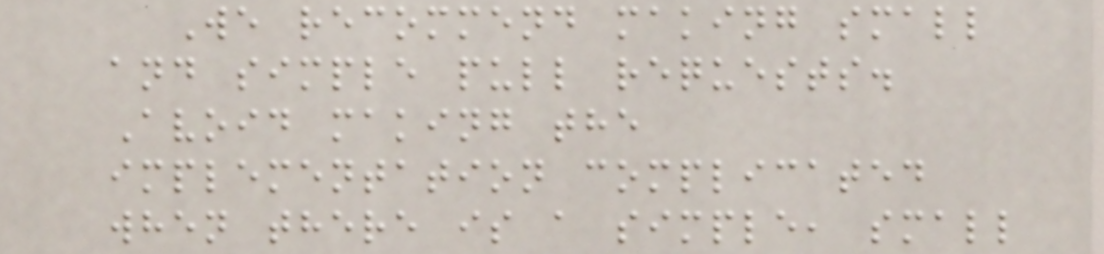We recommend making small
and simple pull requests.
Avoid making the
implementation complicated
when there is a simple, small
